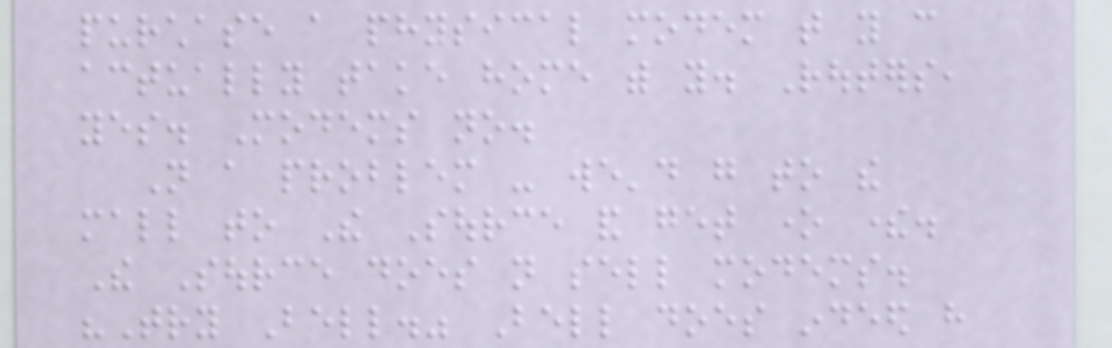purchase a physical modem that you can
actually take home with you. Routers,
yes. Modems no.
Not a problem - we'd go to the
mall to The Source and get one there.
The Source does not sell modems.
"Try Bell." Bell does indeed have
